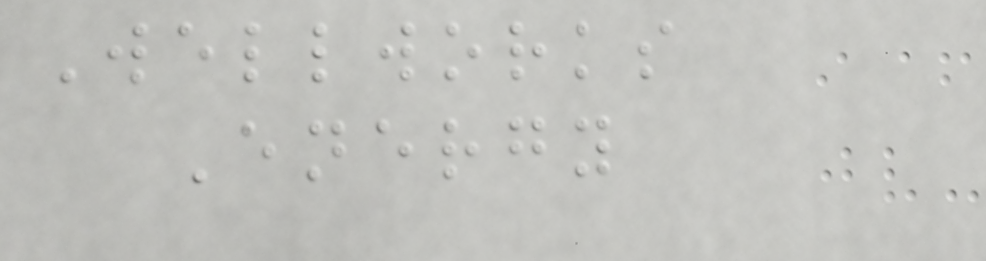Wellworks
Energy
